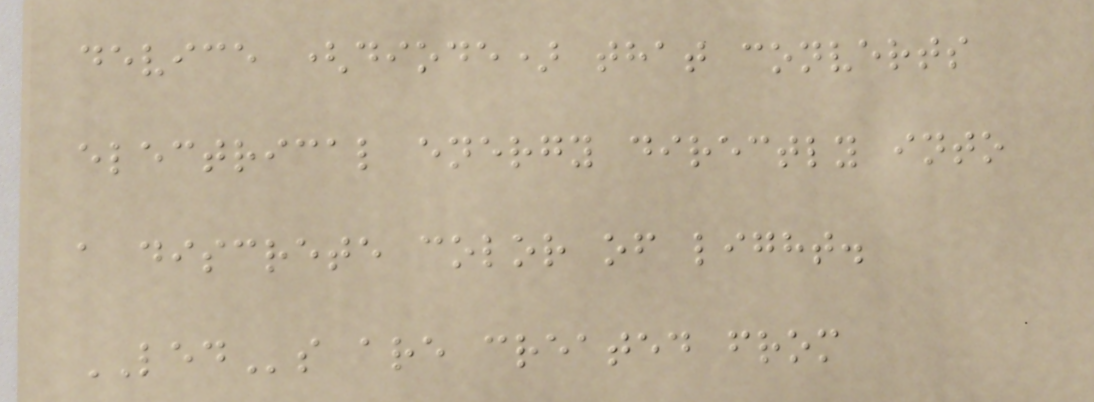device (diode) that converts
electrical energy directly into
a discrete color of light.
LEDs are created from
